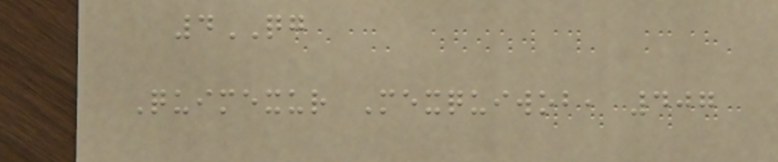4QG
Quimexur Mexquiwob, 407
